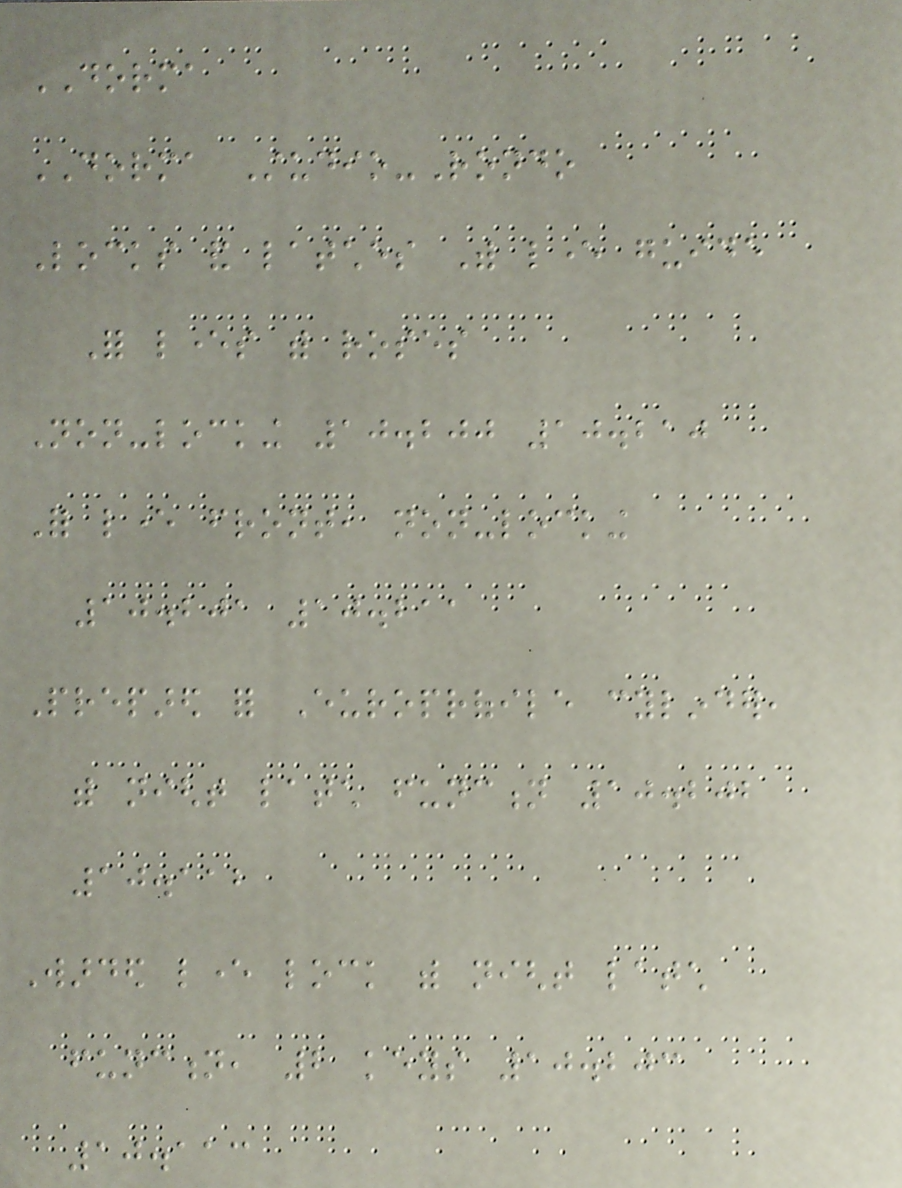DORMA
DORMA Studio-Rondo
Locks and latches With lever guide
For levers with roses
Non-locking 10.200 10.210
For lever front, non-locking
10.201 10.211
Prepared for Europrofile cylinder,
with night latch function 10.202
10.112
Warded lever lock with night latch
function, 2 keys 10.203
10.113
